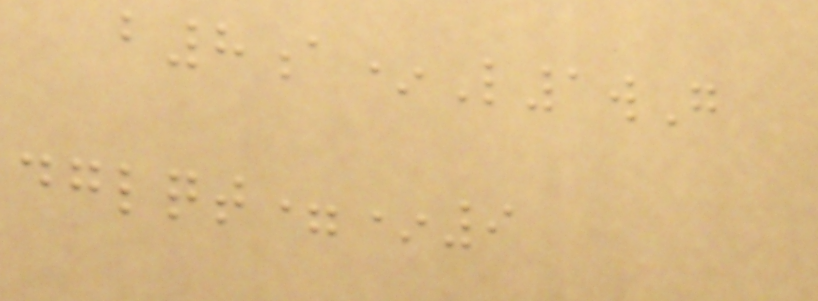b8a*L1wG
dglqt=*9
